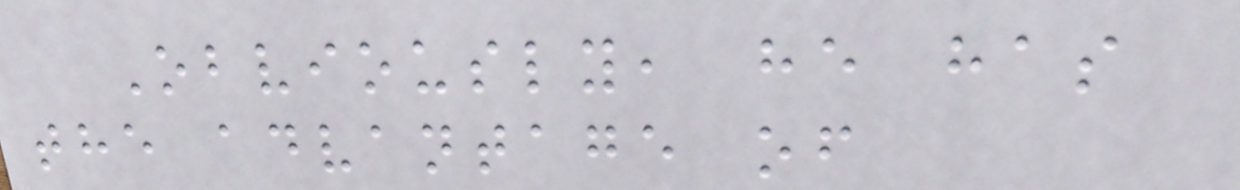Obviously, he has
the advantage of
